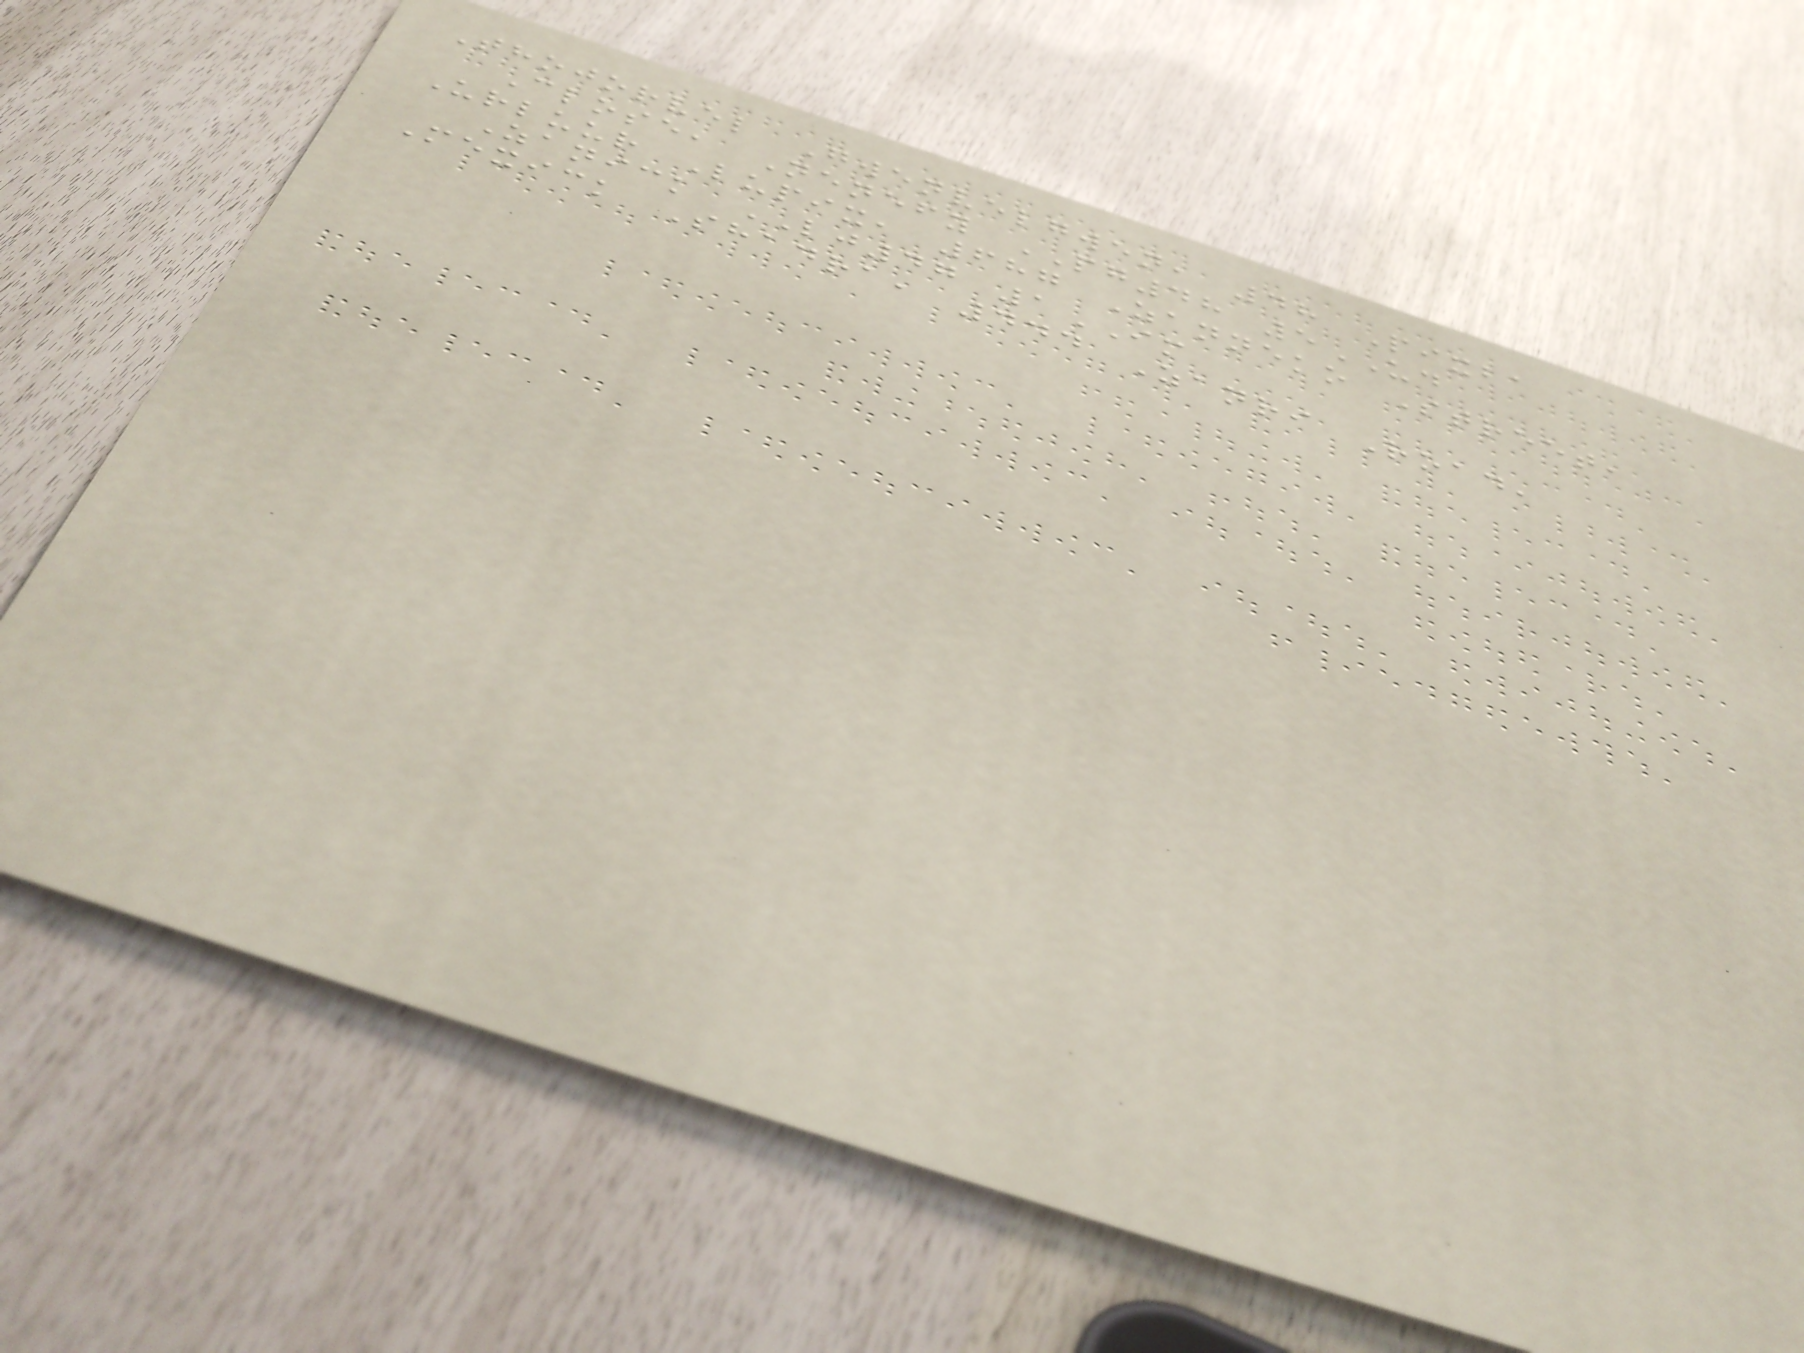Thojorvel Gwenvelgwen, 48 Pixba
Close, Nenefy PG48 5UD
Urluur Lupix, 687 Zanneko Street,
Zanick LJ47 1IM
Mexick Shadra, 444 Zanri Road,
